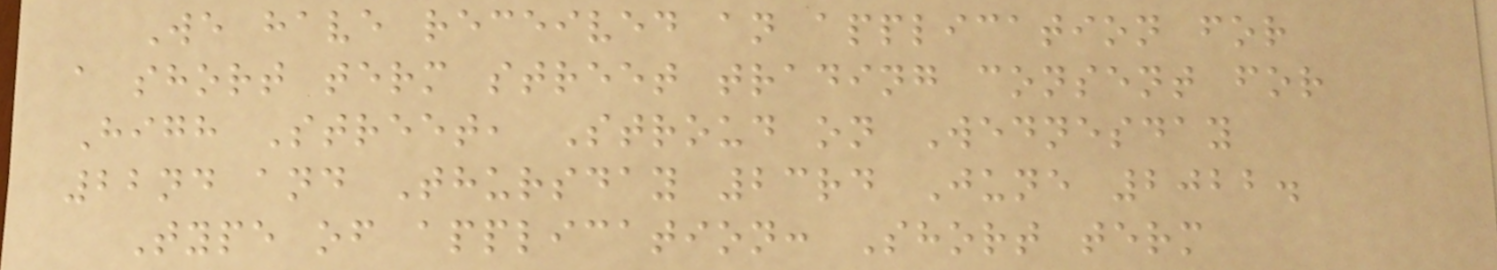We have received an application for
a short term street trading consent for
High Street, Stroud on Wednesday
22nd and Thursday 23rd June 2022.
Type of application: Short term
